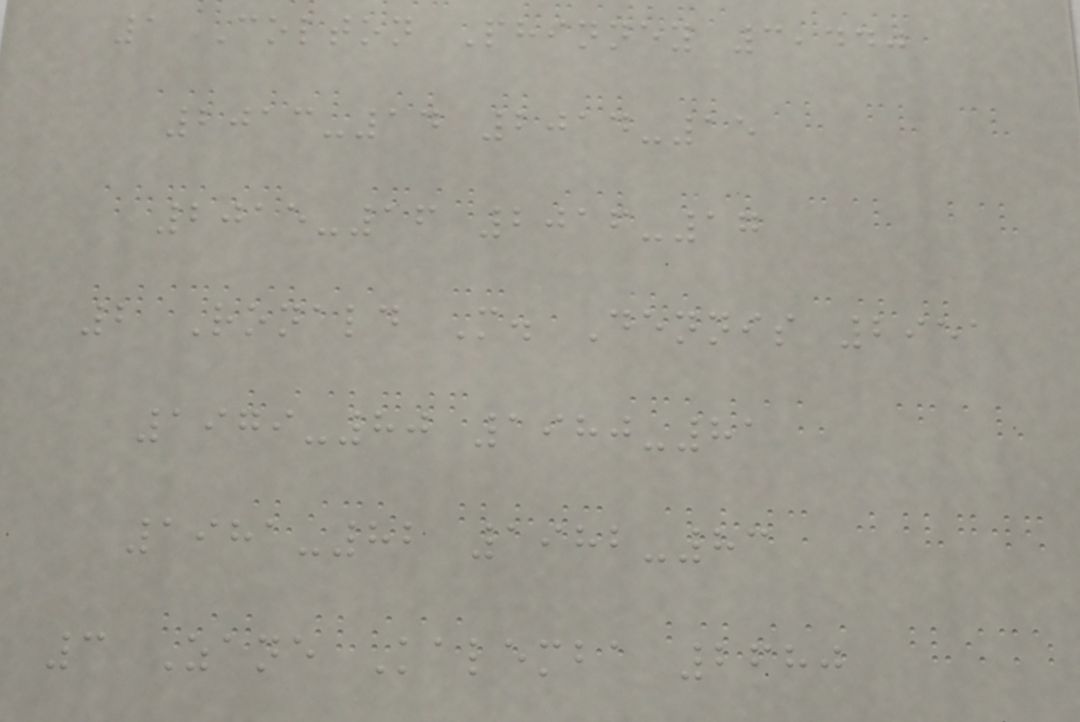1 Colton Phinney 3,440
2013-14 2014-15
2015-16 2016-17
2 Ronald M. Dennis 2951
1979-80 1980-81
1981-82 1982-83
3 Zane Kalemba 2680
